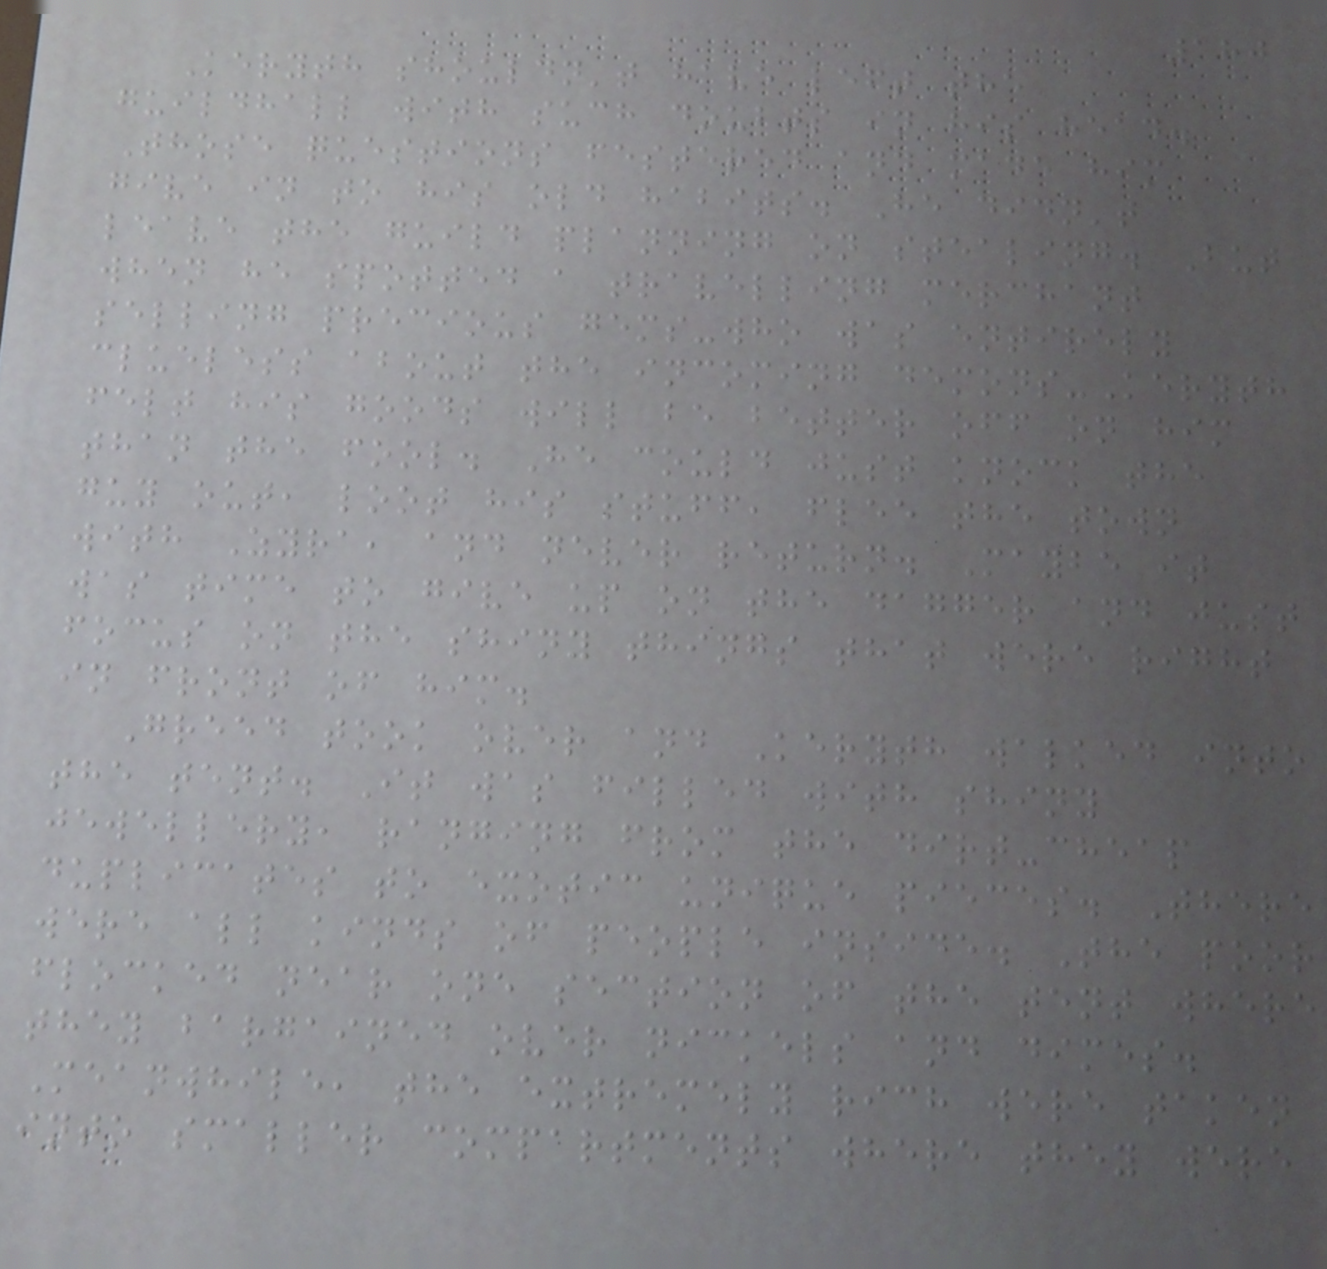180
Keryth shouldn't have left the
guildhall with such doubts in his head.
Those questions festered and made him
give in to his old habits. He didn't
leave the guild planning on stealing. But
when he spotted a travelling merchant
selling precious gems-who was entirely
clueless about the incoming demons-Keryth
felt his goods will be better off on him
than the fool. He could just knock the
guy out, loot his stuff, flee the town
with Zyra, and never return. Maybe it
was time to give up on the dagger and just
focus on the shiny things that were right
in front of him.
Greed took over and Keryth walked into
the tent. It was filled with shiny
jewellery, ranging from the dirt-cheap
duplicates to exotic unique pieces. There
were all kinds of people inside. The poor
flocked near one section of the tent where
they bargained over nickels and dimes.
Meanwhile, the extremely rich were taken
into smaller compartments where they were
